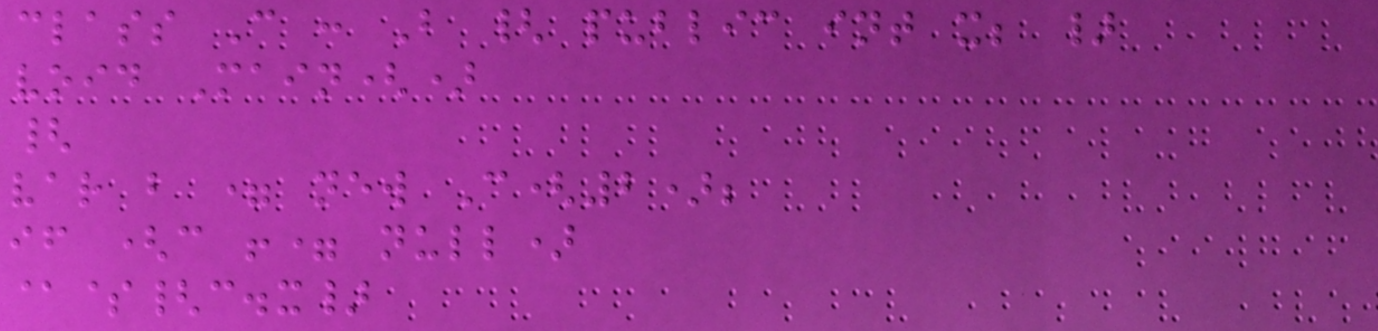class C : B { public int x; }
void Main()
{
var b = new C(2);
if (c != null)
@${c.x}
